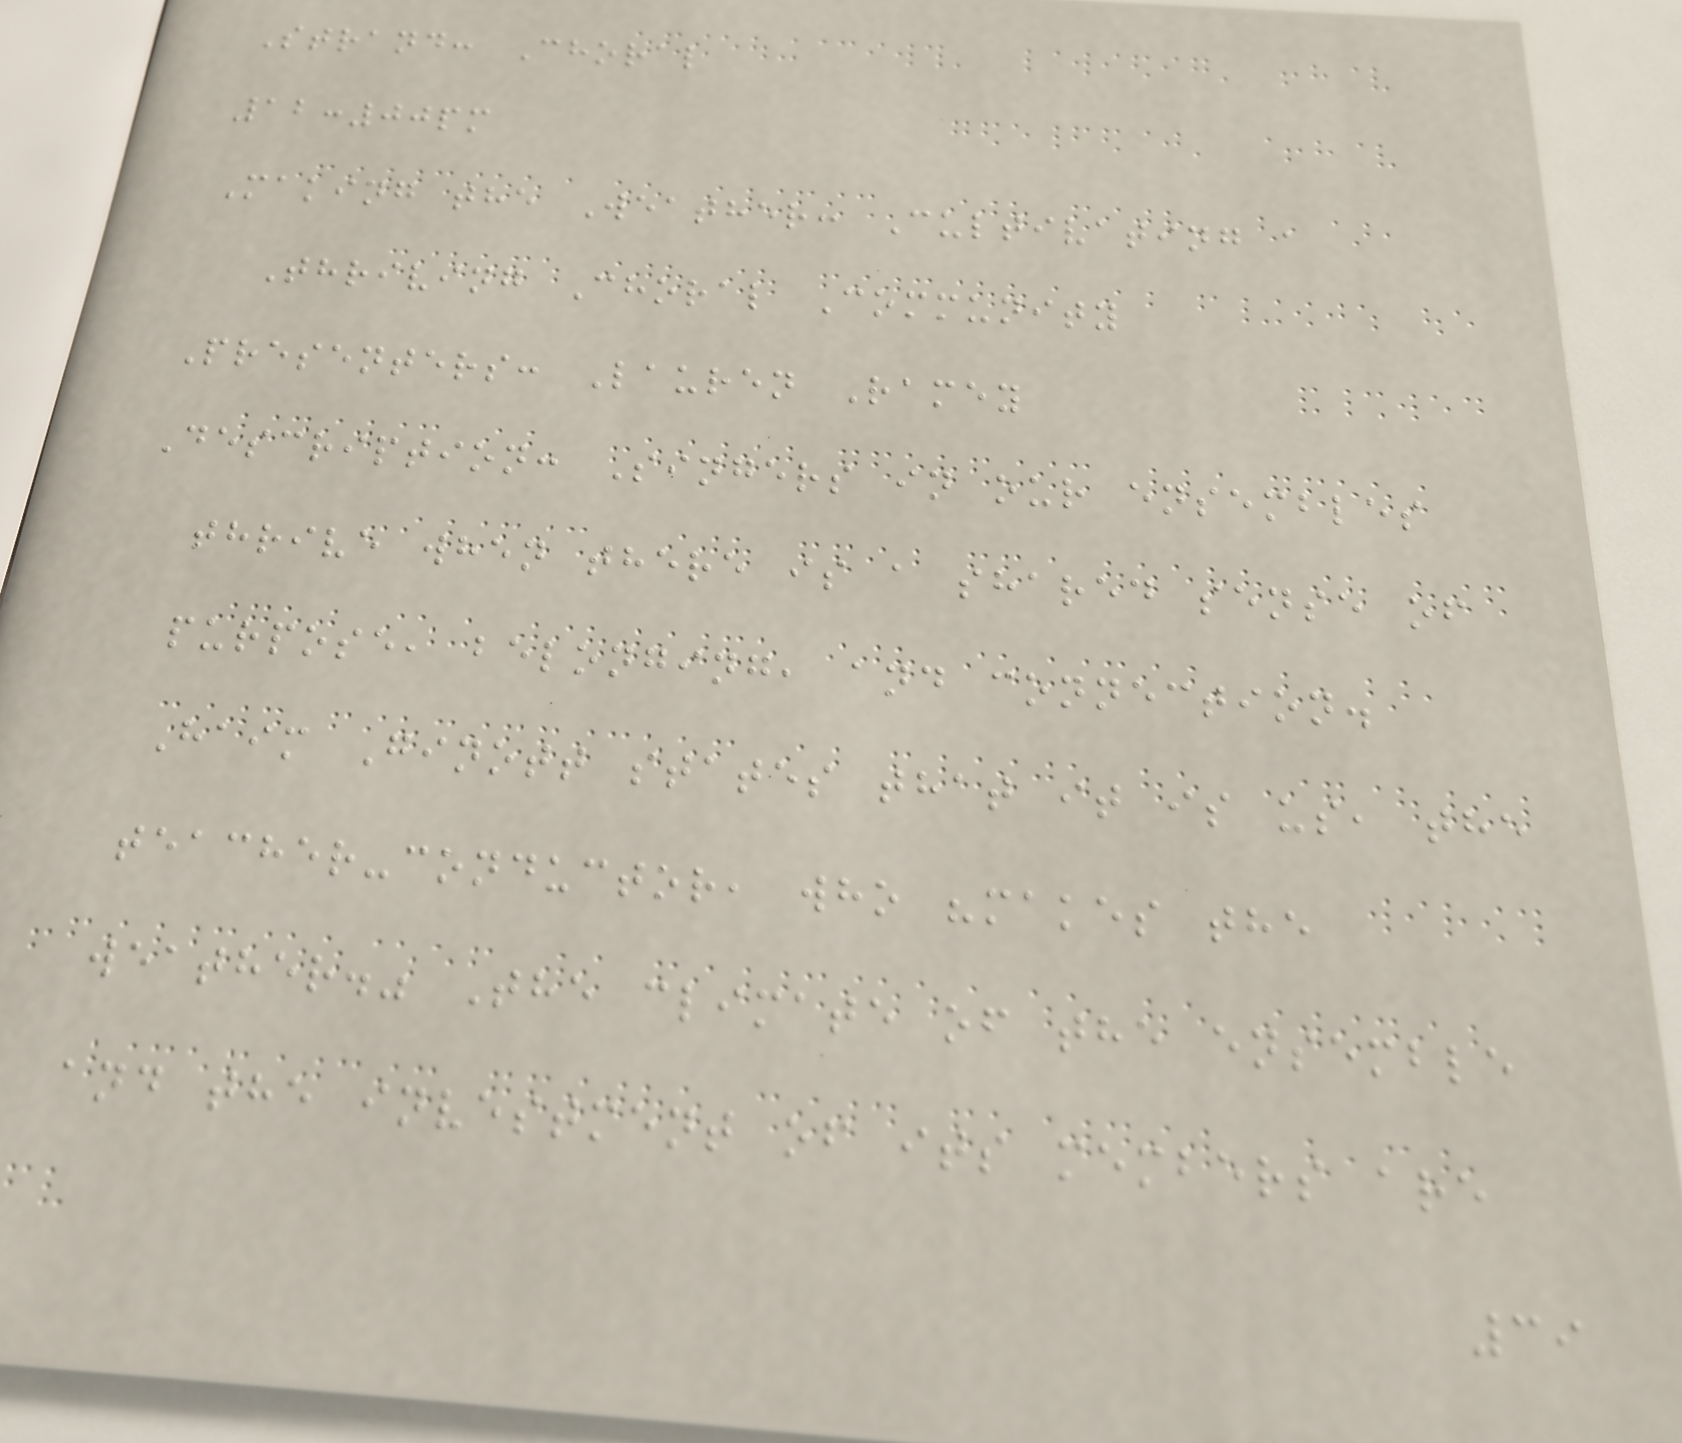Strand: Choral
12:00pm
Making the Weather: Cultivating a
Thriving Choral Community
Presenters: Lauren Ramey
Description: Singers in our ensembles
thrive when there is a shared sense of
purpose, belonging, and connection.
Haim Ginott states that it is us, the
teacher-conductor, who "makes the
weather." The climate of the ensemble
and the investment of its members are
39
